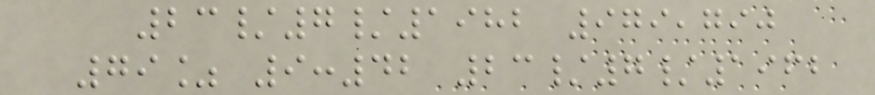23/7/1982 979,790
79% 9:42 23/7/1962
